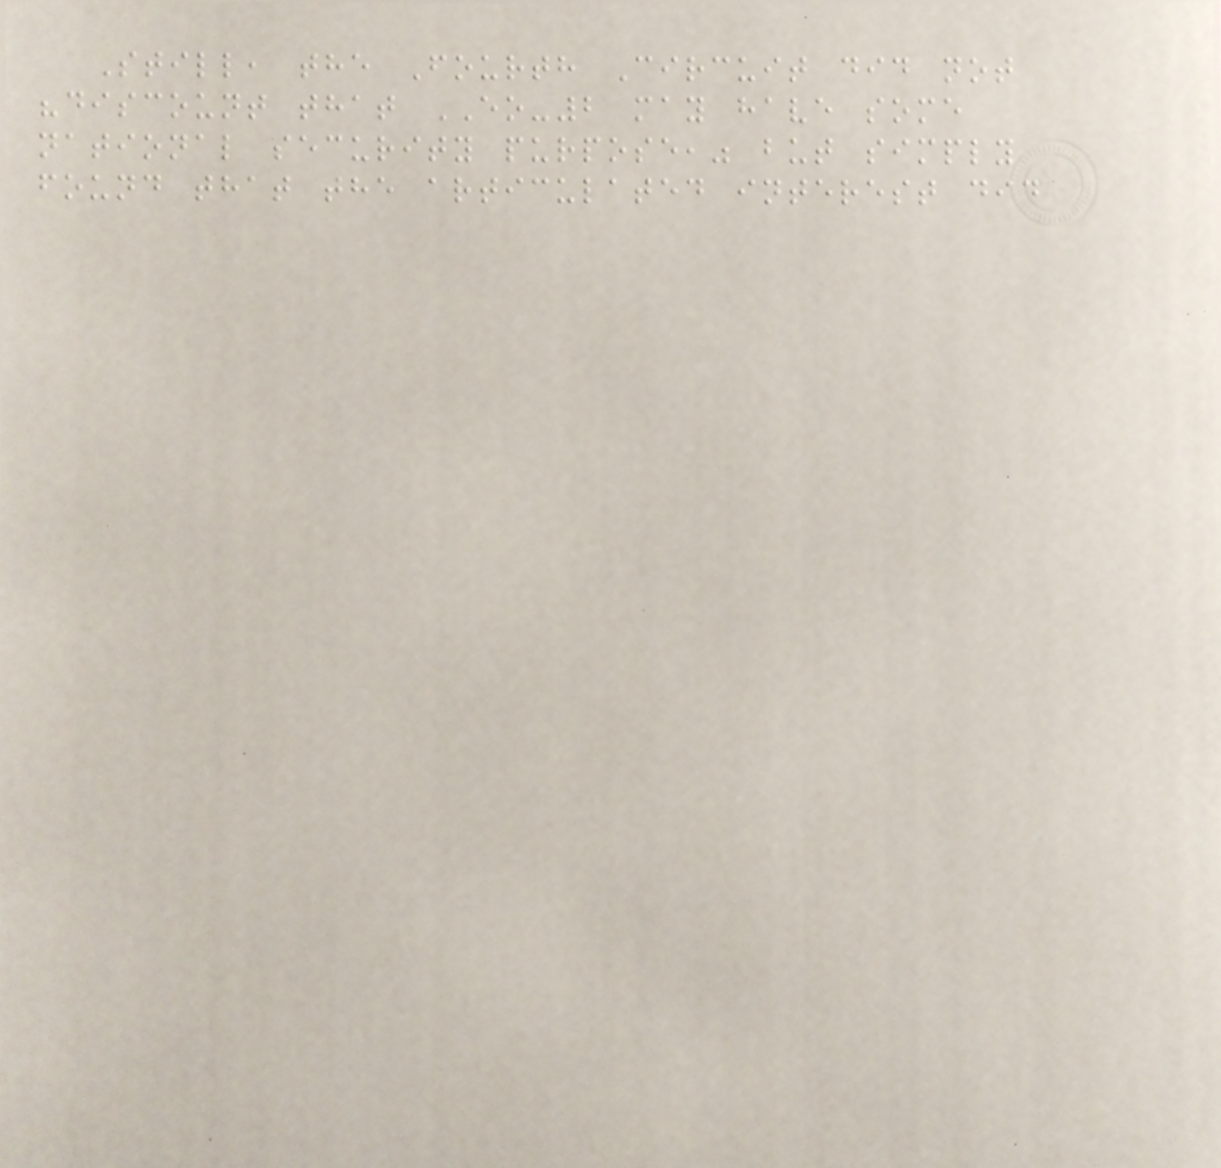Still, the Fourth Circuit did not
"discount that EO-2 may have some
national security purpose," but simply
found that the articulated interest did
